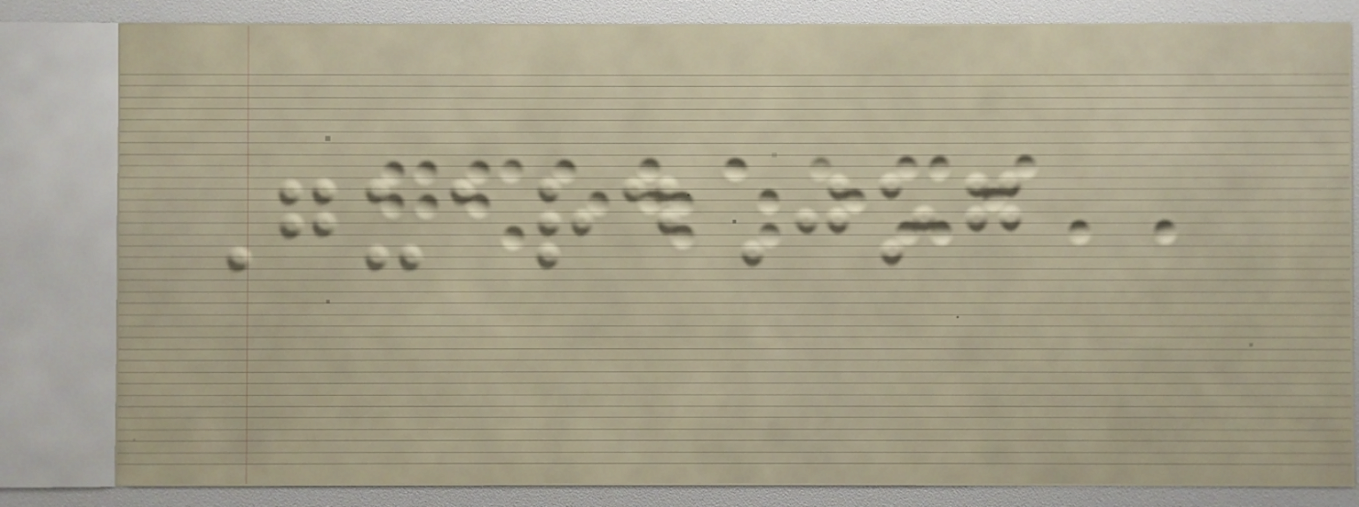GuardJog
